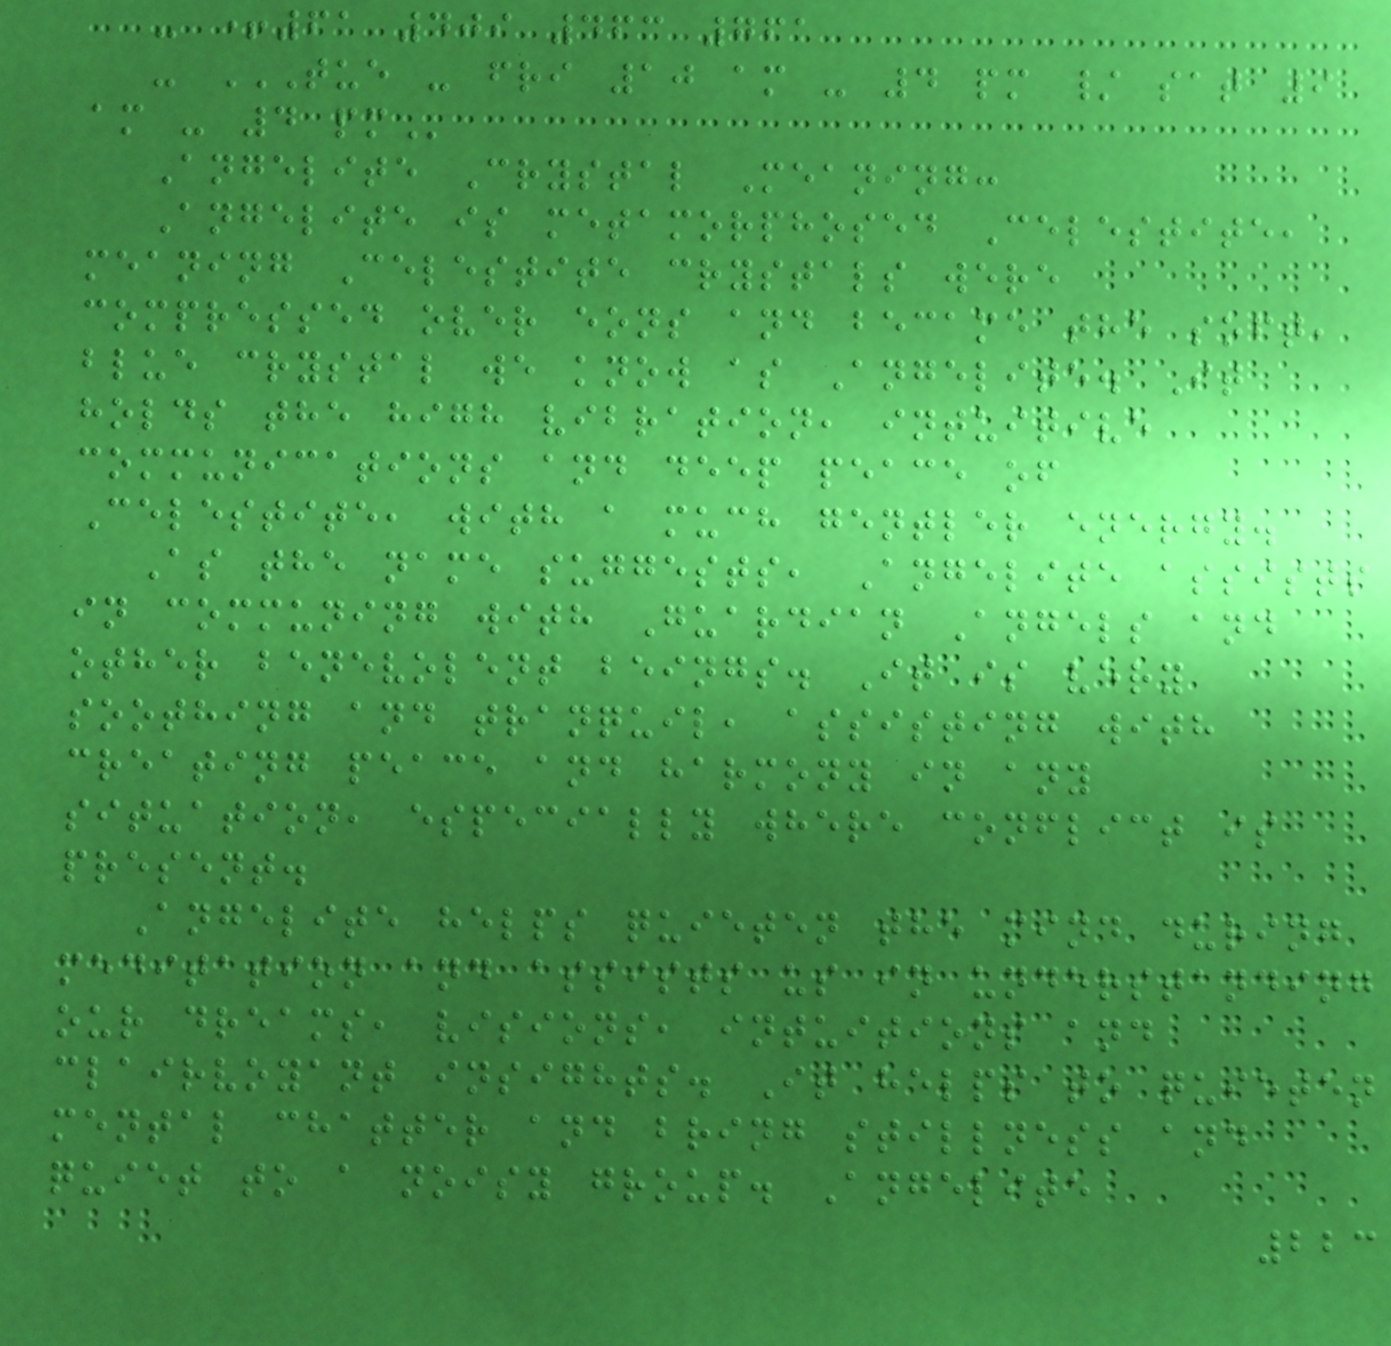- +61 409 463 761
- TUE - FRI 10 AM - 4 PM / SAT 9
AM - 4 PM
Angelite Crystal Meaning:
Angelite is metamorphosed Celestite,
meaning Celestite crystals were
compressed over eons and became the soft,
blue crystal we know as Angelite. It
holds the high vibration, intuitive
communications and deep peace of
Celestite, with a much gentler energy.
As the name suggests, Angelite assists
in communing with Guardian Angels and
other benevolent beings. It is very
soothing and tranquil, assisting with
creating peace and harmony in any
situation, especially where conflict is
present.
Angelite helps quieten the mind during
meditation and assists us in understanding
our dreams, visions, intuitions and
clairvoyant insights. It helps to quieten
mental chatter and bring stillness and
quiet to a noisy group. Angelite
223
